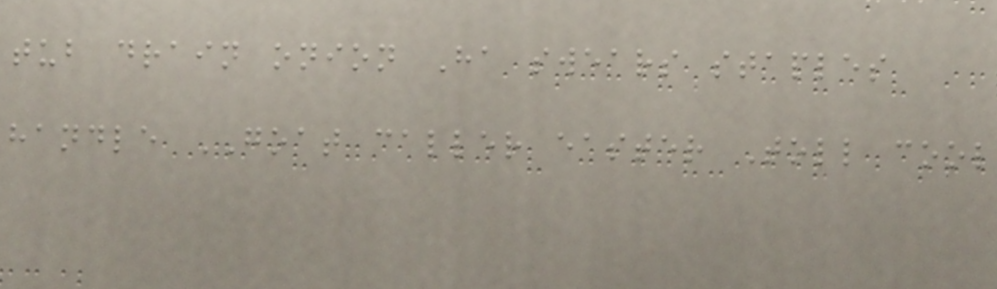tub drain onion Ha swears staples
handle GOAT caller easter Toll cool
